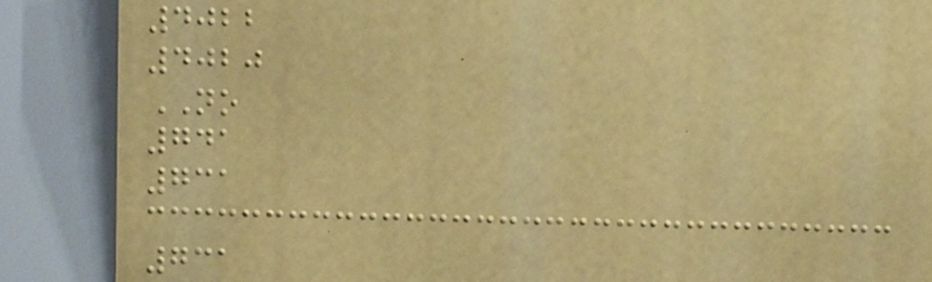4022
4020
NO
741
731
731
